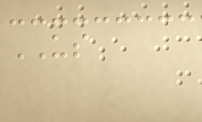US
